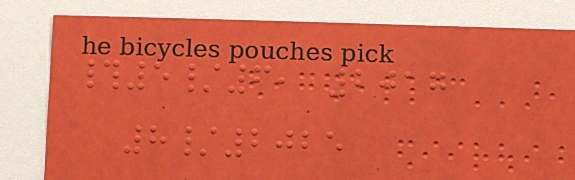#5/6, 2017
8/2025
